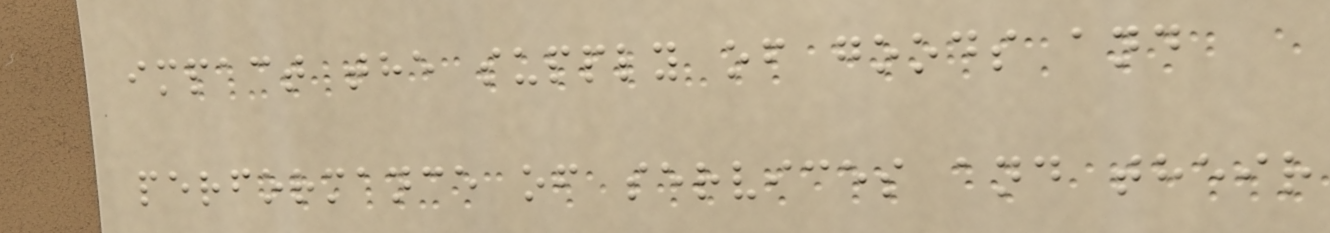impact the supply of goods and
performance of services and their
